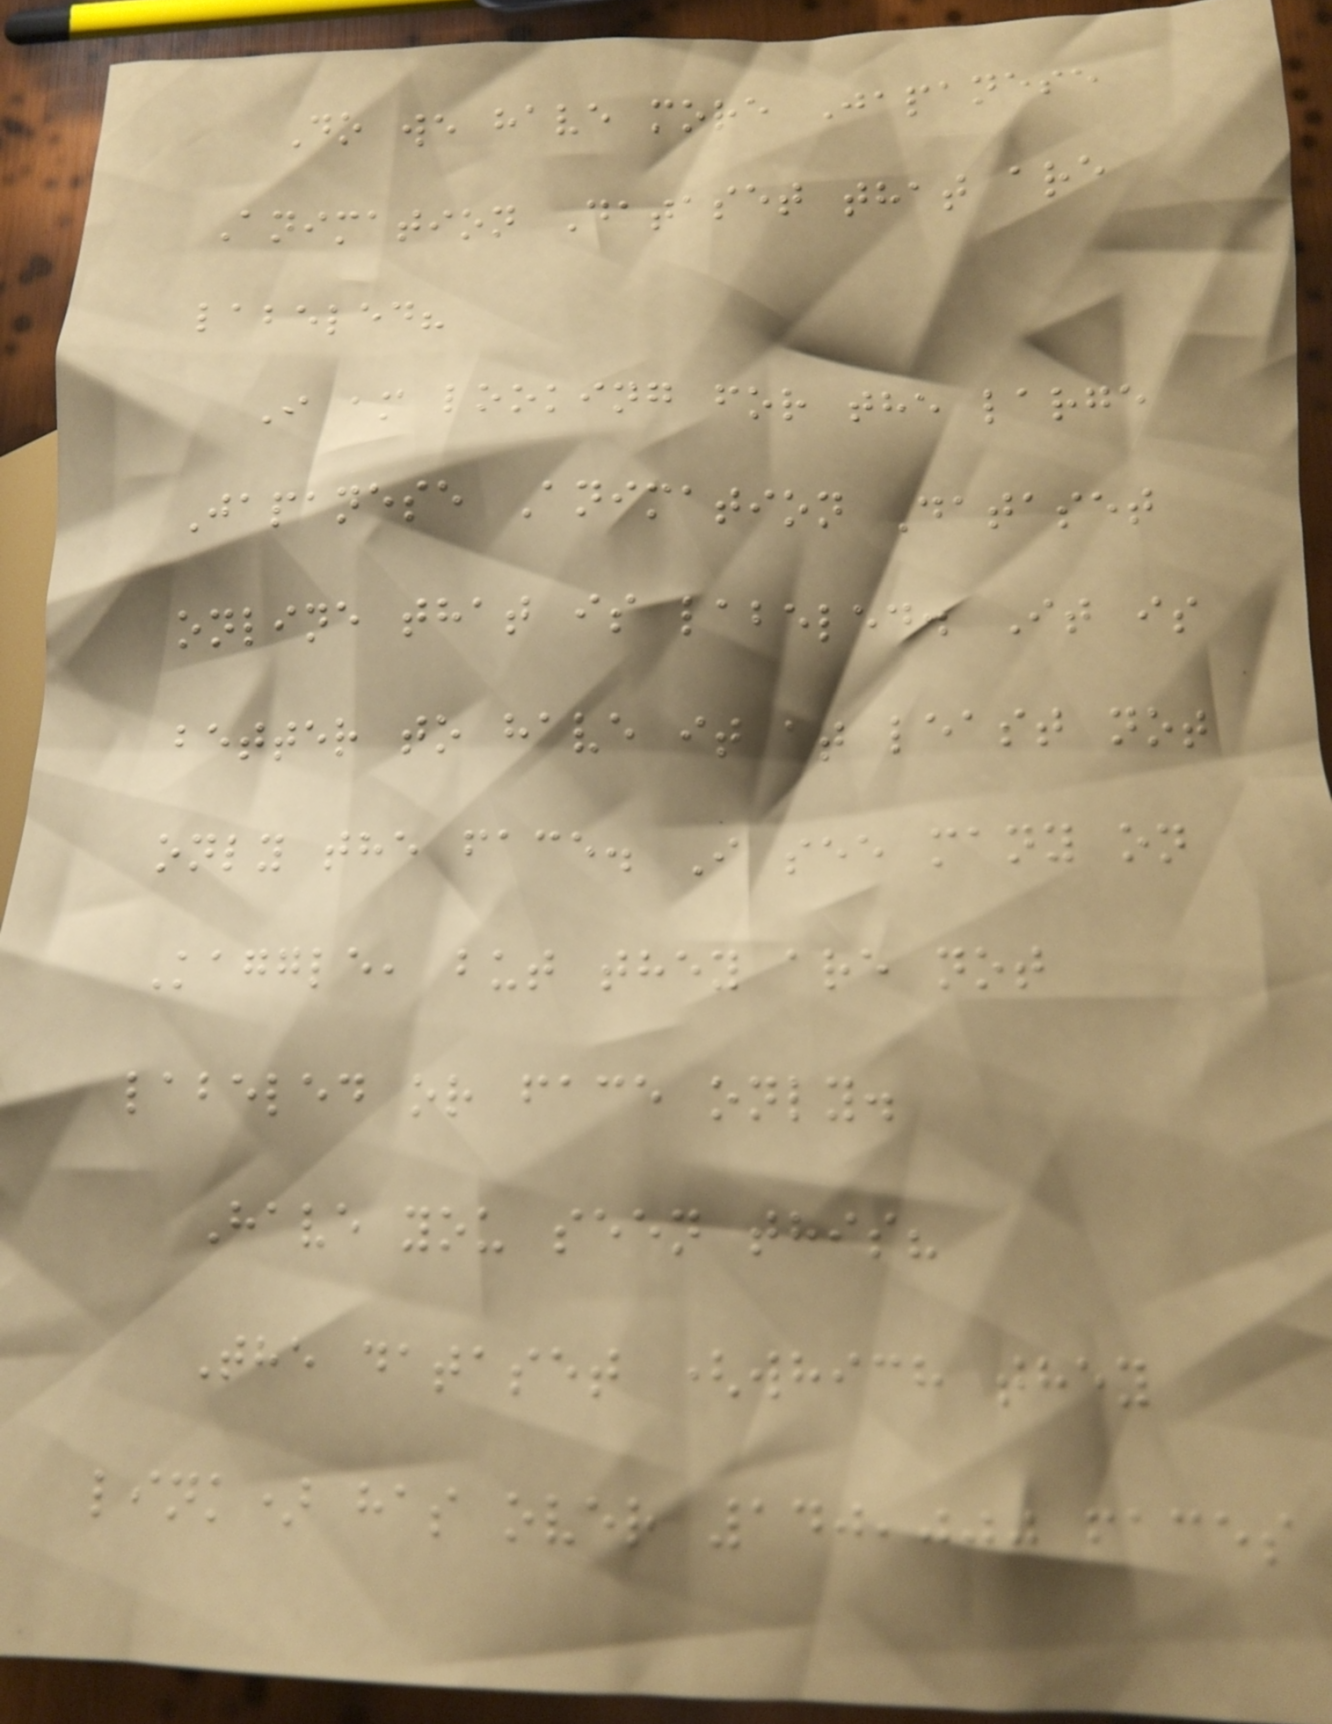Do we have more Japanese
Animation Dataset that are
labeled?
I am looking for the large
Japanese Animation Dataset
online that is labeled. It is
better to have it at least not
only the face. I see many on
Kaggle, but they are not
labeled or face only.
Have you seen this?
The dataset (which they
link) has over 140,000 faces
